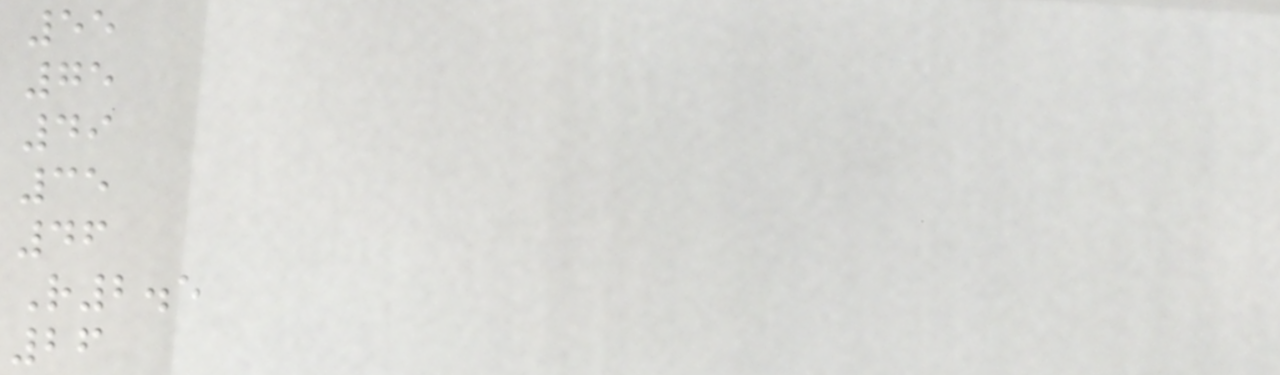55
75
49
35
46
R2.5
26
